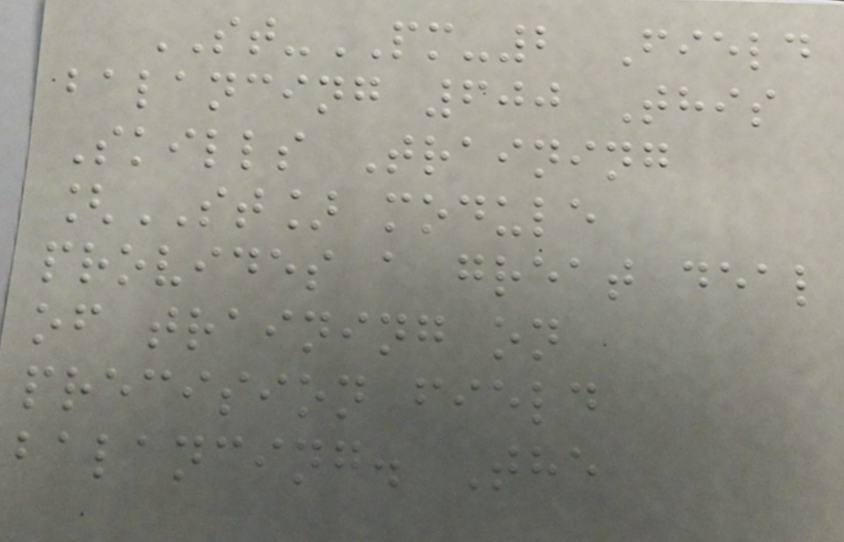ST-PM-2 Field
balancing 600 This
Skills Training
[ST] module
provides a great deal
of training on
precision field
balancing. The
